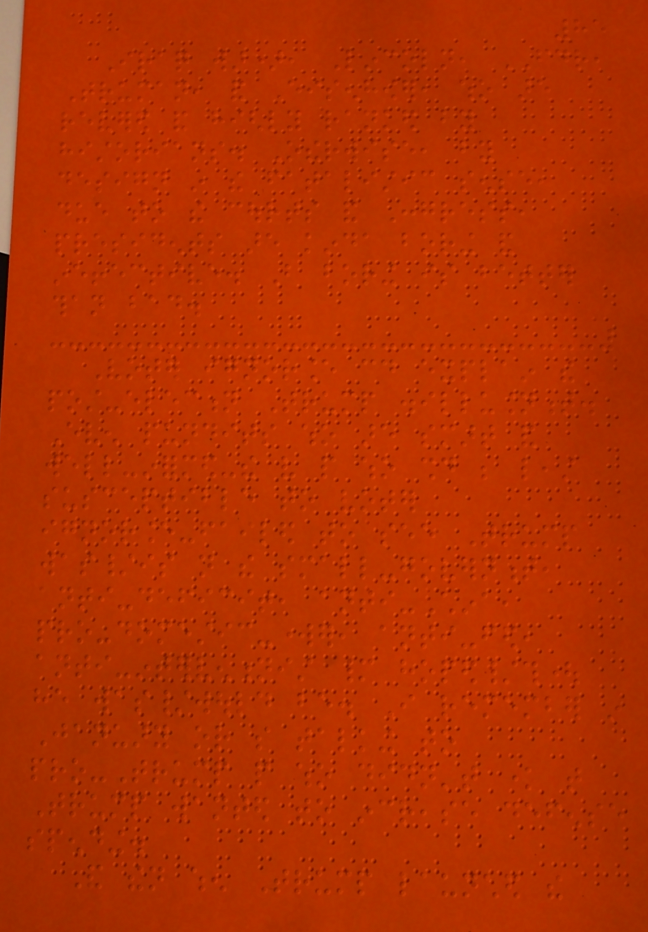85
Iraq war), Lincoln, FDR,
Truman, and Eisenhower, who are
revered and highly ranked by
historians. Otherwise, by
design in the fatalistic sense,
due to the courts and Congress,
presidents are kinda boring and
ineffective. But boring is better
than bad.
Voter ignorance could explain the
post-election Trump disillusionment.
Even pundits who are smart and
well-informed-the very people who should be least
susceptible to voter
ignorance-failed to see Trump
was/is not the small-government,
anti-deficit, anti-China,
pro-domestic-worker, anti-fed,
anti-interventionist many hoped/thought
he was/would be. I remember in
January or so talking to
pro-Trump people who didn't know that
Trump wanted to increase defense
spending.
And then when Trump launched the
